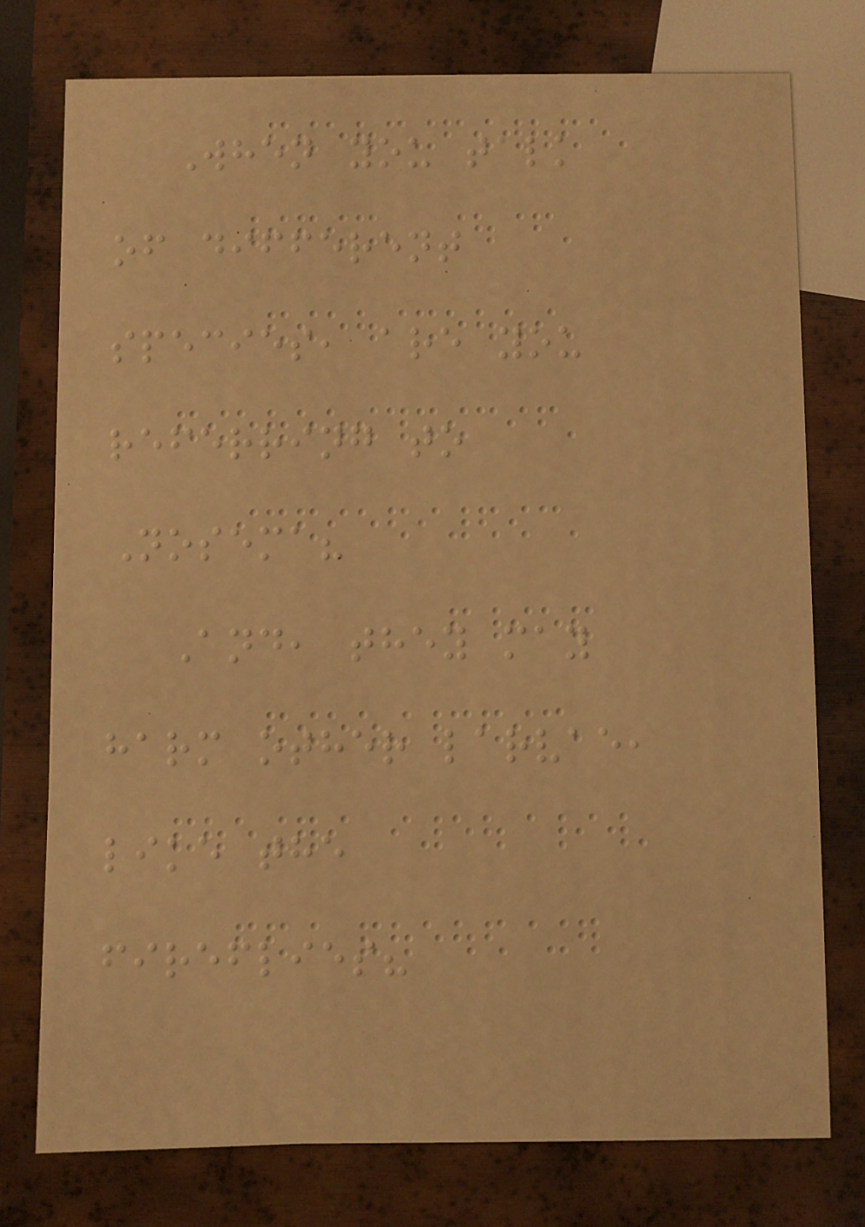When you talk
of different
species, are you
referring to
Nosema?
And, they may
harm other larvae,
like the
fireflies?
